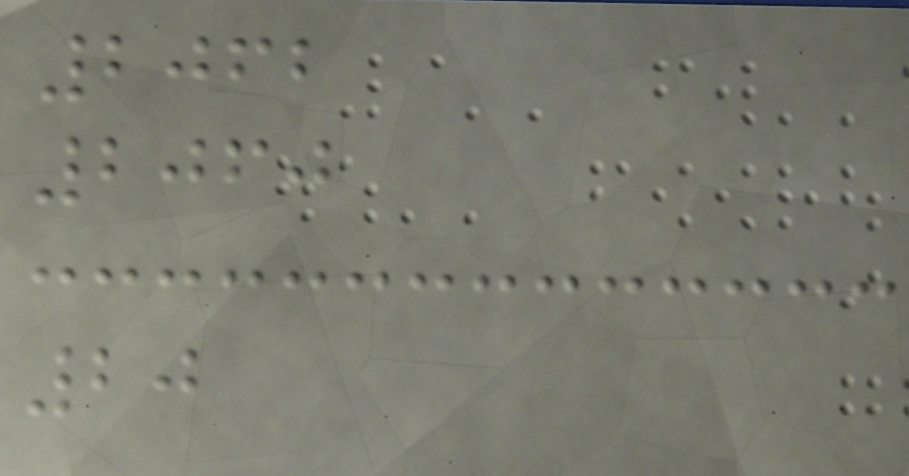2062
2060
20
